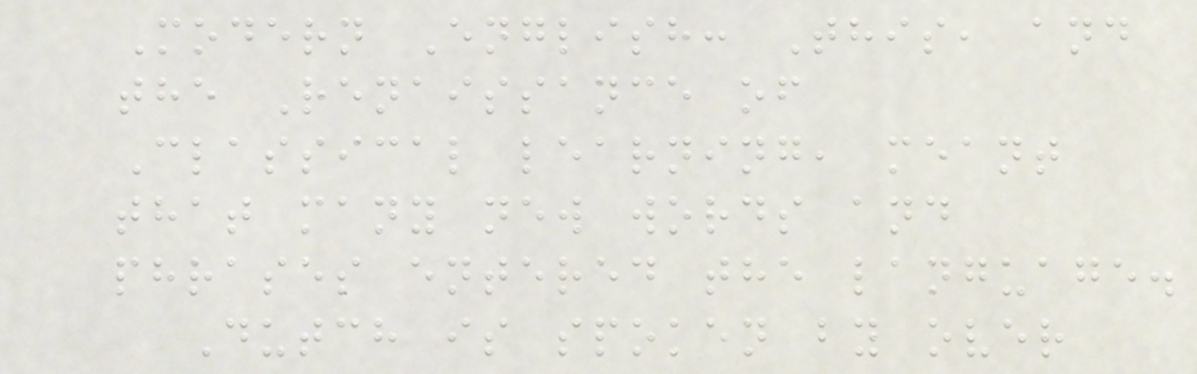Modern English: This, and
the Renaissance of
Classical learning, meant
that many new words and
phrases entered the language.
Dutch is spoken by over
